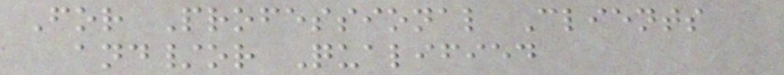For Professional Clients
and/or Qualified
